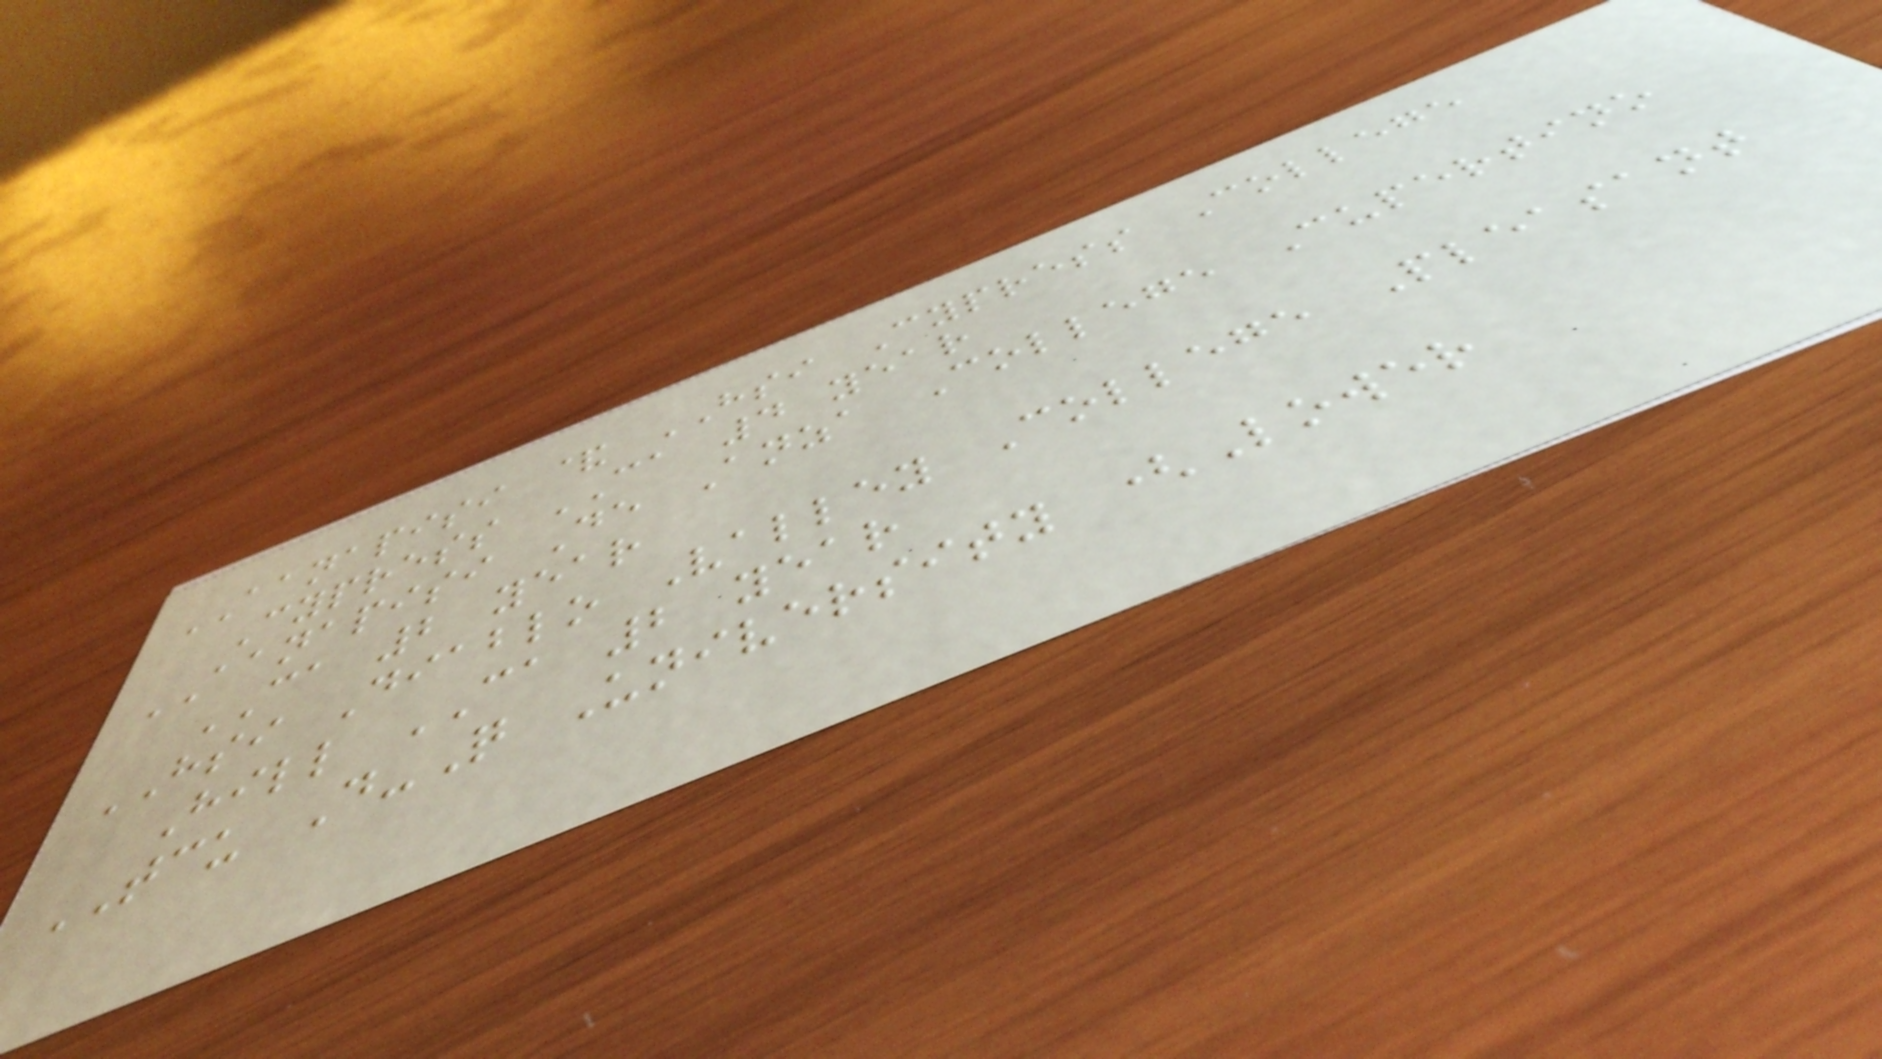AANAPISI & HSI Cypress College
Cypress CA 4 year
AANAPISI De Anza College Cupertino
CA 2 year
HSI Diablo Valley College Pleasant
Hill CA 2 year
TCU D-Q University (Lower
